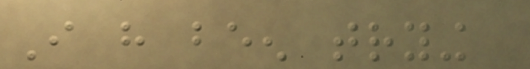I have been trying
